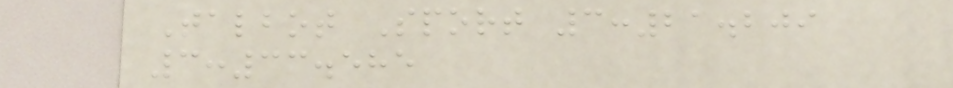Talbot Sport 3:21.209
3:33.585
